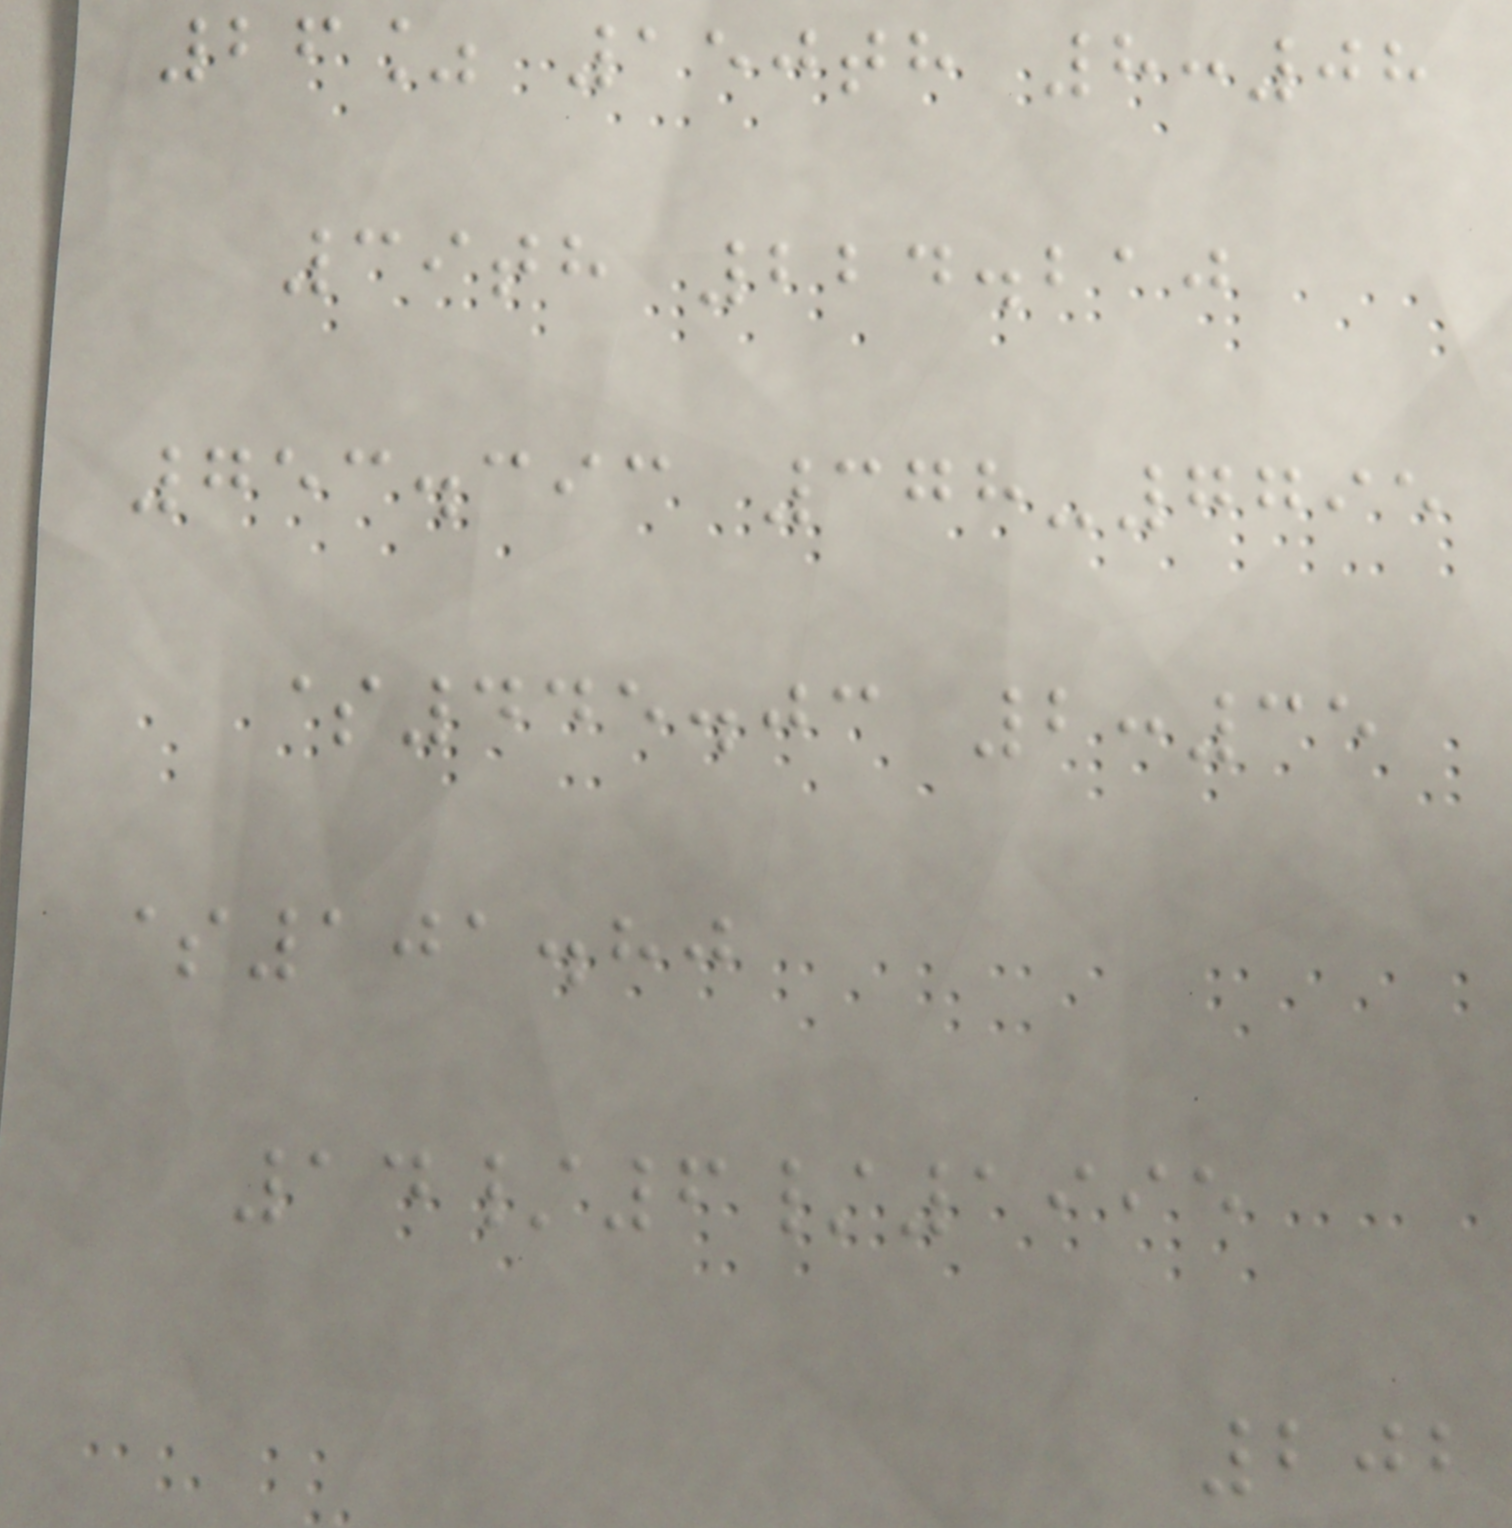26% 150th 8:08
39th 224.210
753.393 378-7795
$445.03 2:35
$101.80
14/6/1995
202
